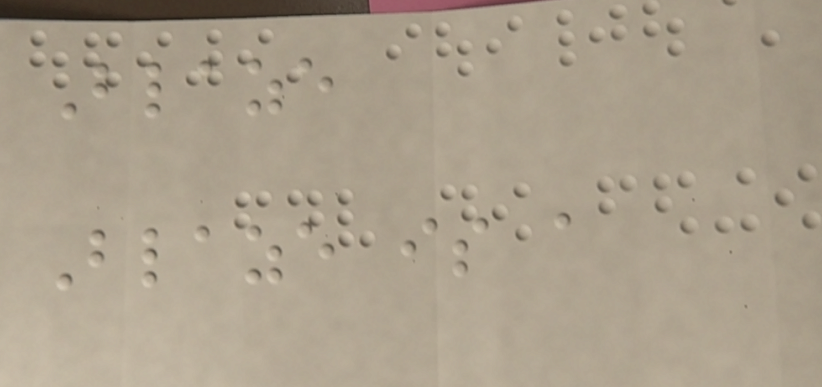Blaze
Blaze is a
